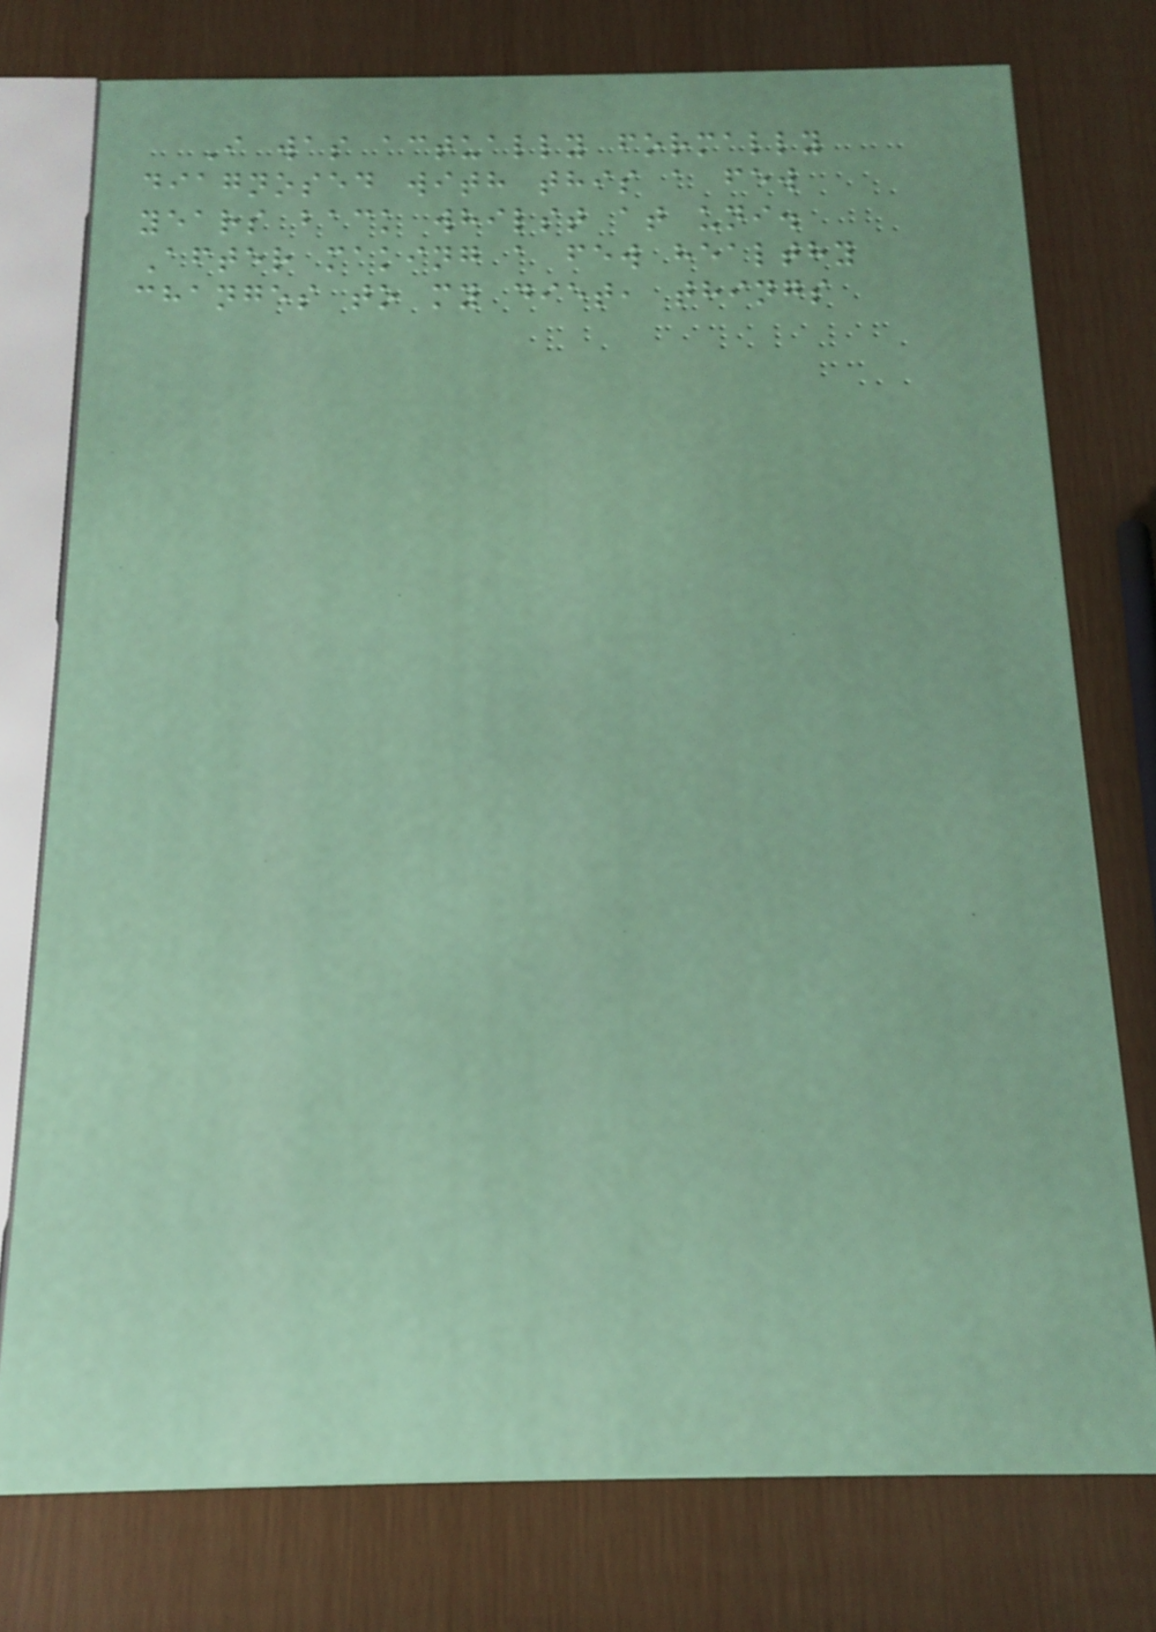I was actually formally
diagnosed with this a few
years back whilst at uni.
After making a few healthy
changes to my diet, things
